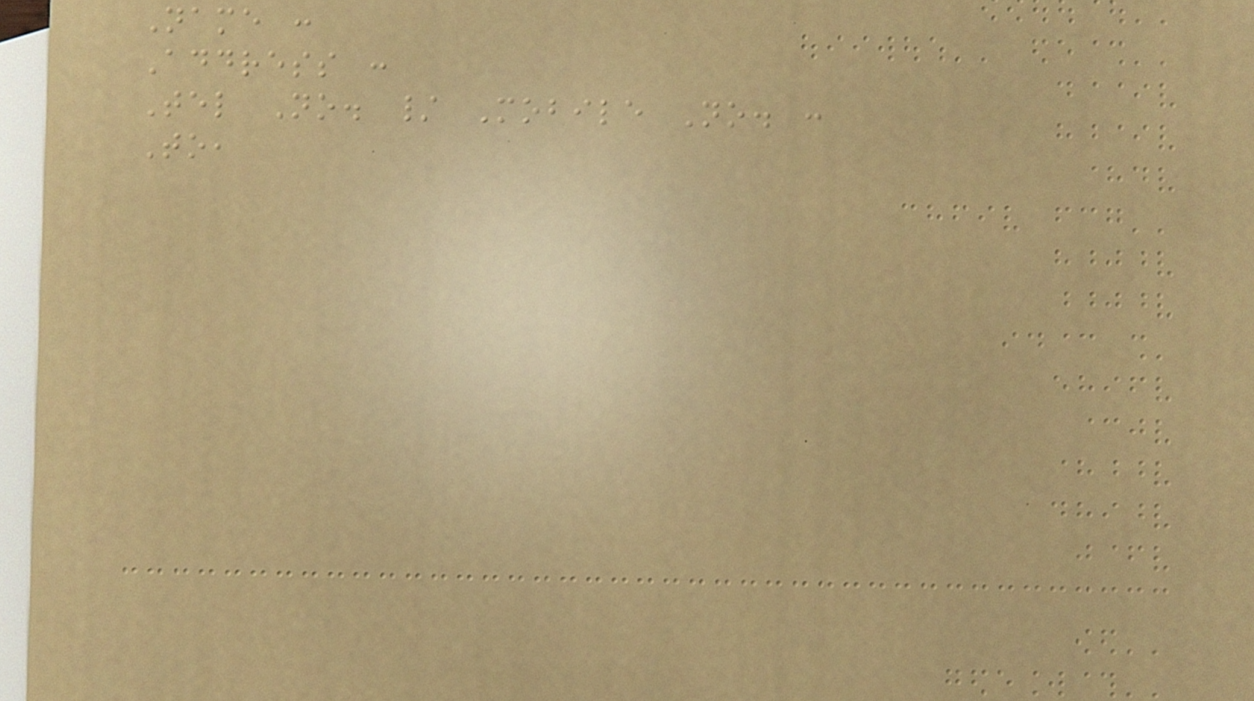Name :
Address :
Tel No. / Mobile No. :
To,
